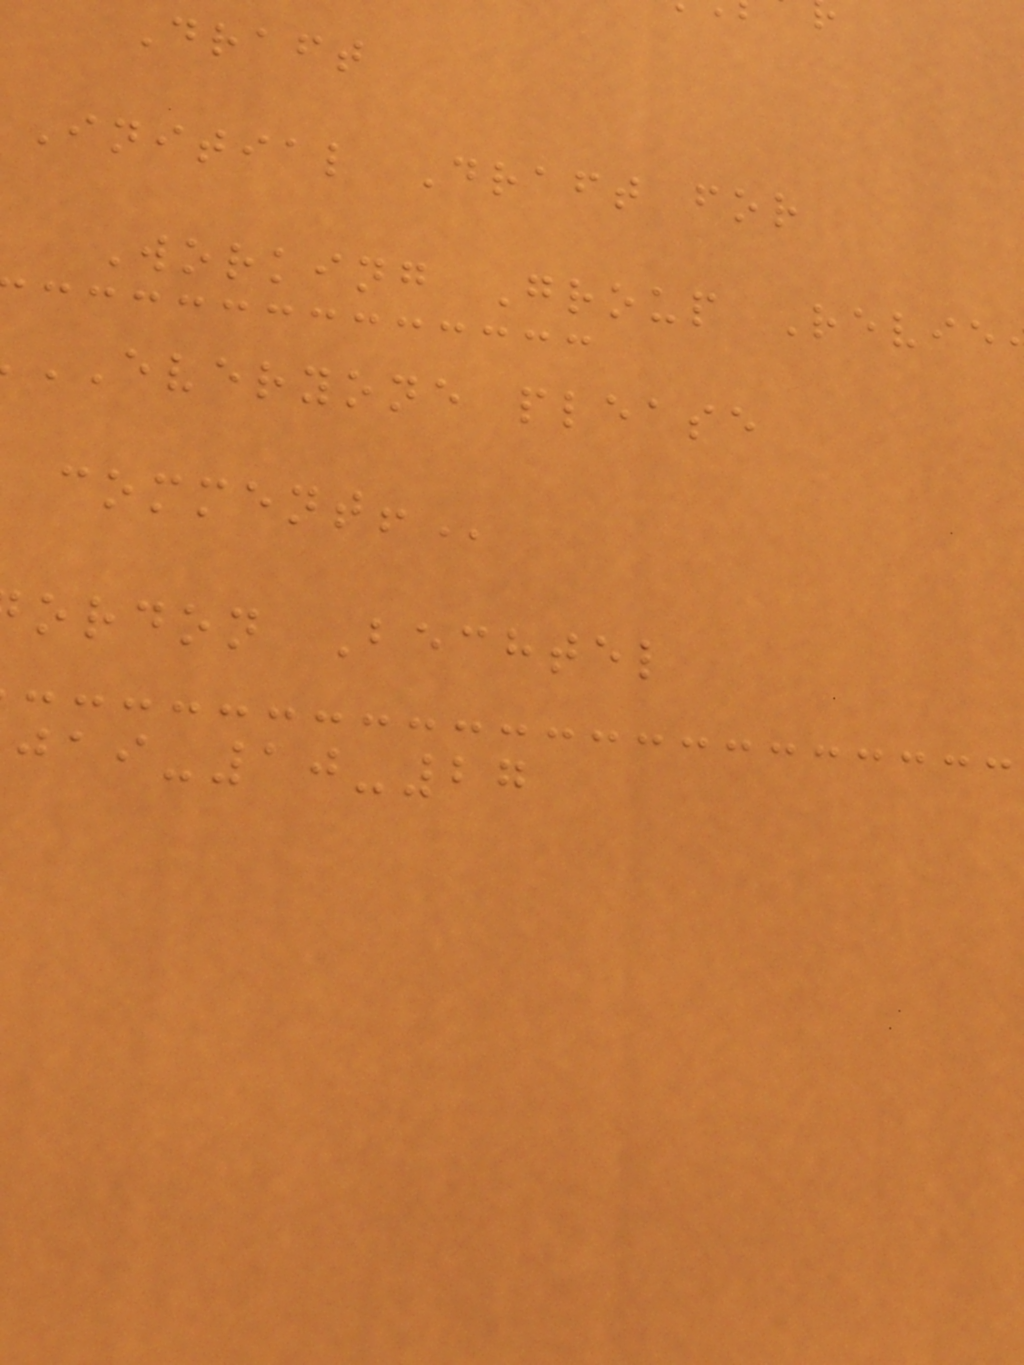Draft
Initial Draft for
Working Group Revie
EVERYONE please
ordon Bechtel
-10-27
